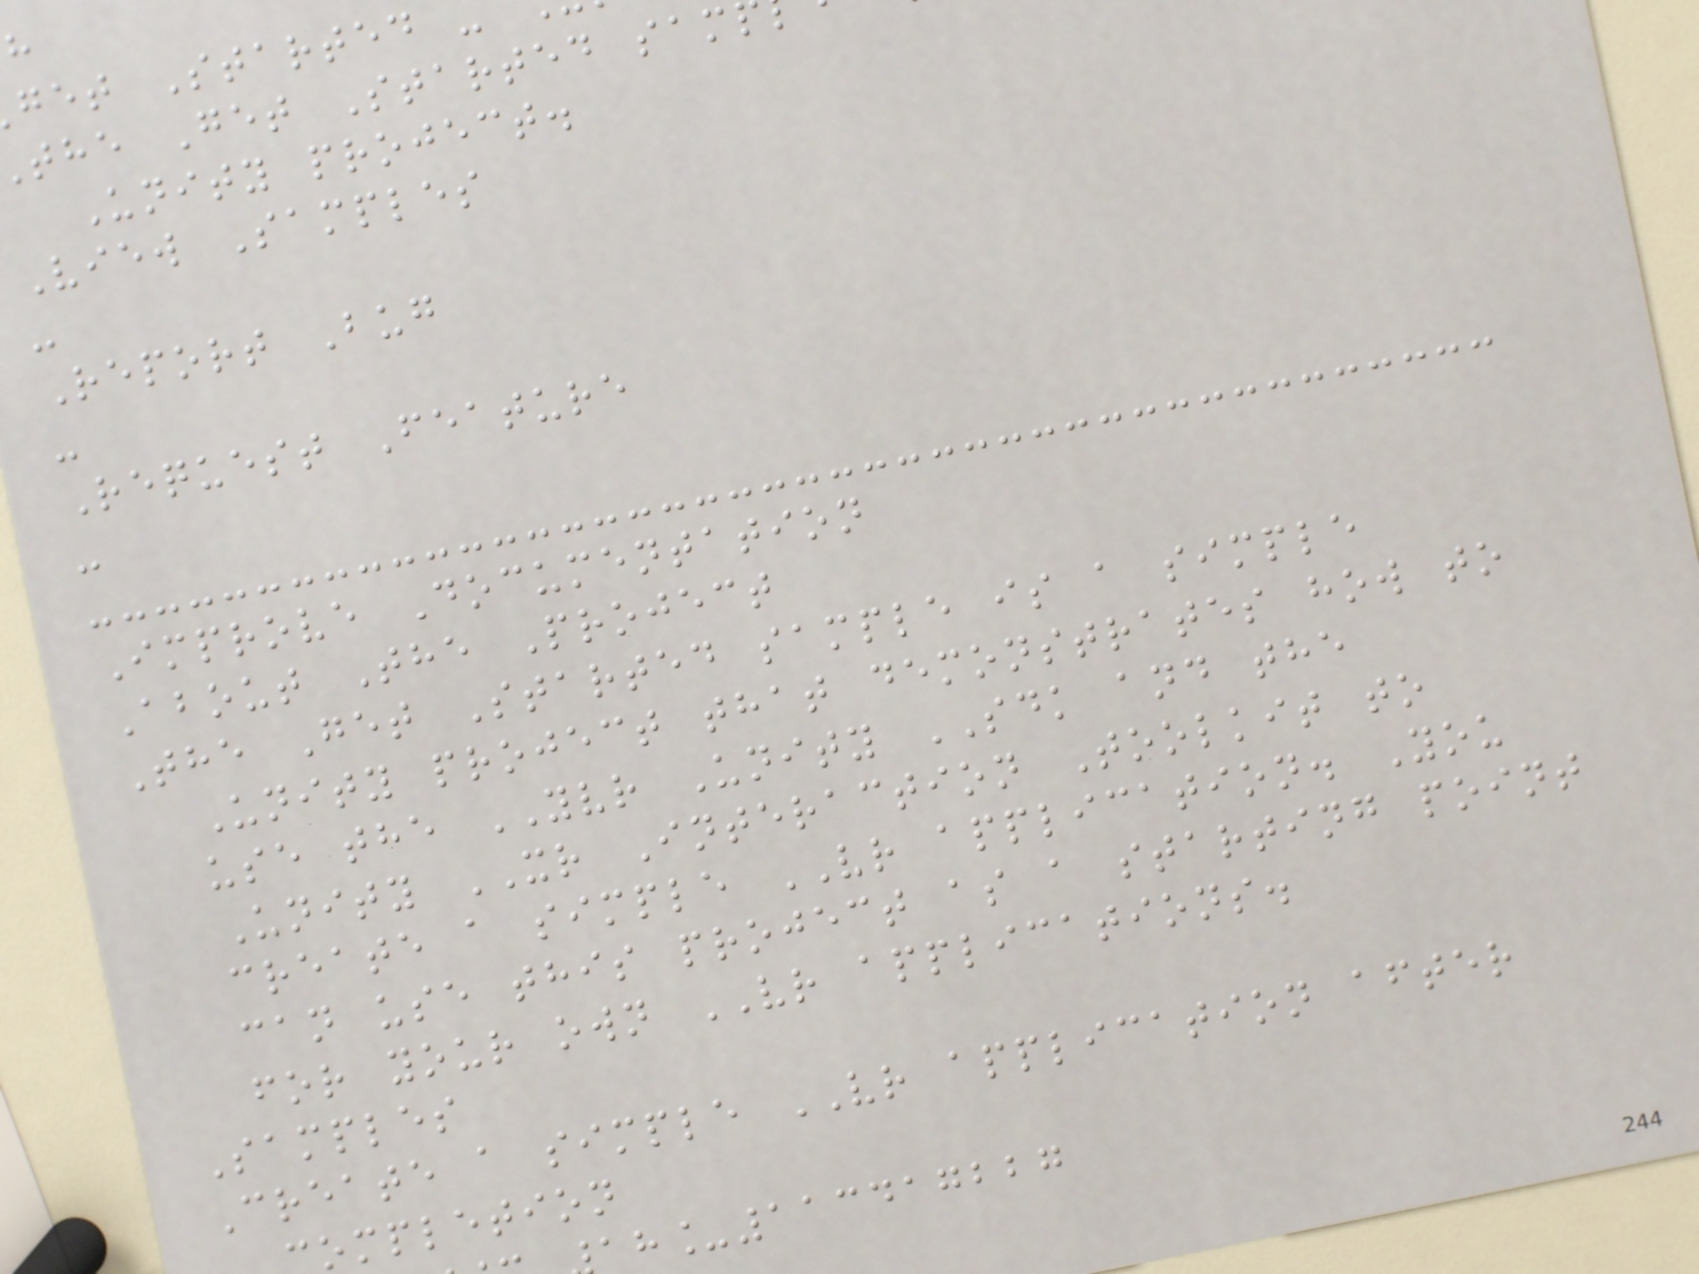get Started
the Get Started sam
Unity project.
View Samples
-
Report Bug
-
Request Feature
-
Improve Documentation
About The Project
The Get Started sample is a simple
Unity project that demonstrates how to
use the YVR Unity SDK and the
Unity XR Interaction Toolkit to
create a simple VR application. You
can use this project as a starting point
for your own VR applications.
Samples
Create a simple VR application after
ompletion
_113417227
